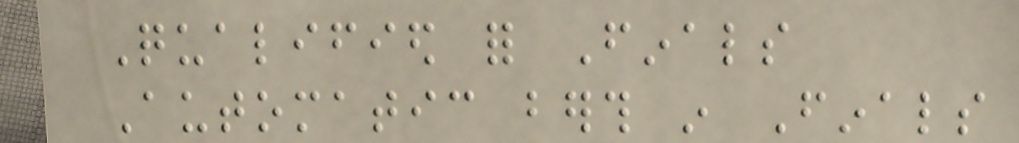Qualified for Finals
Automatic berth in Finals
